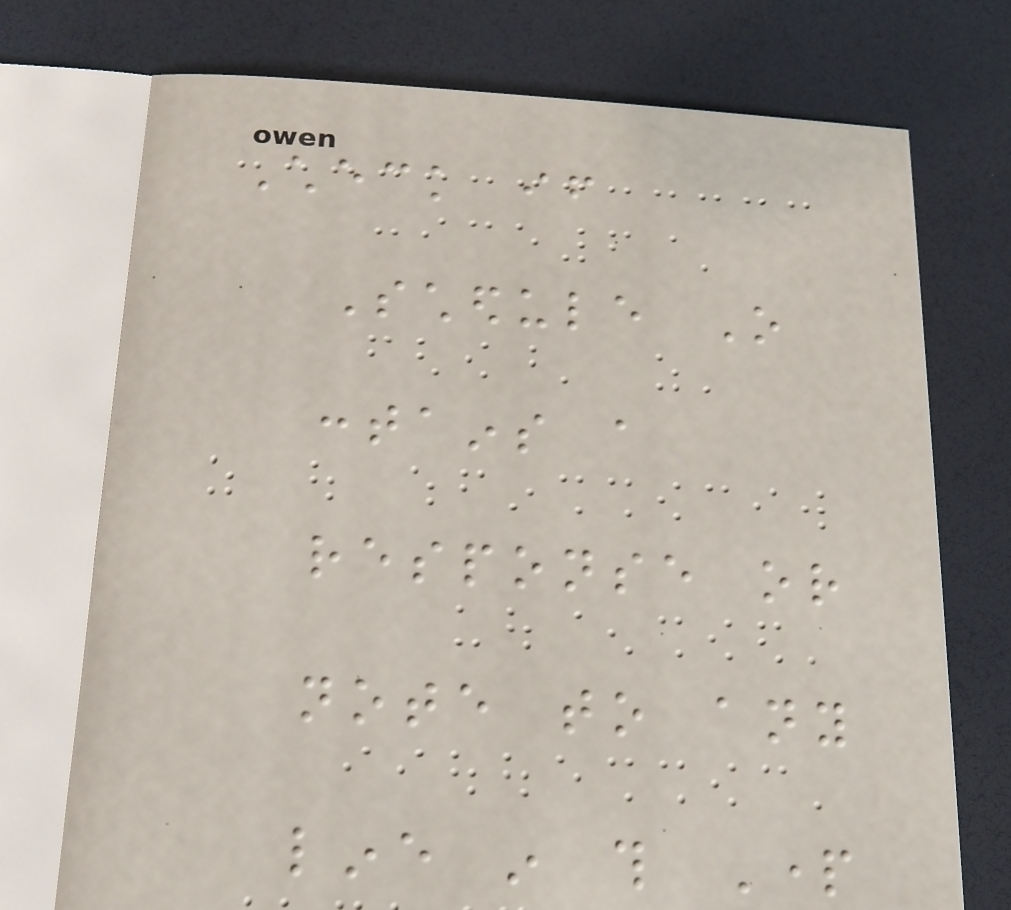Check if
Schedule O
contains a
response or
note to any
line in this Part
